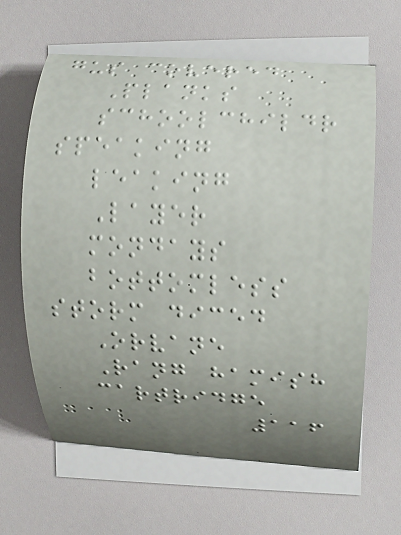gus covered
Planks
schoolchildr
speaking
leaking
Layer
mondays
bottomless
storm diced
Orvane
Rang hamish
cartridge
116
